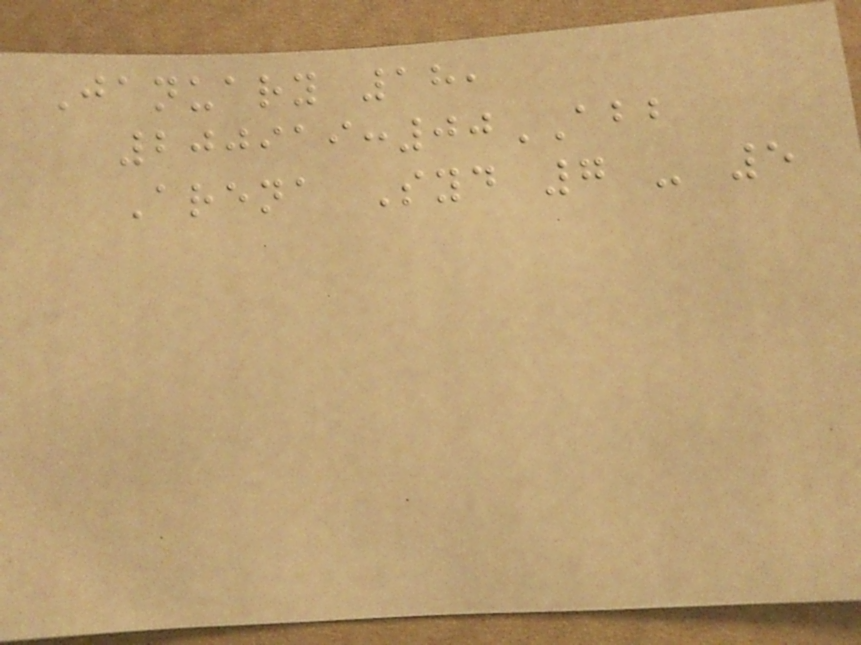January 18,
200919:00ABB
Arena Syd 7 - 5
